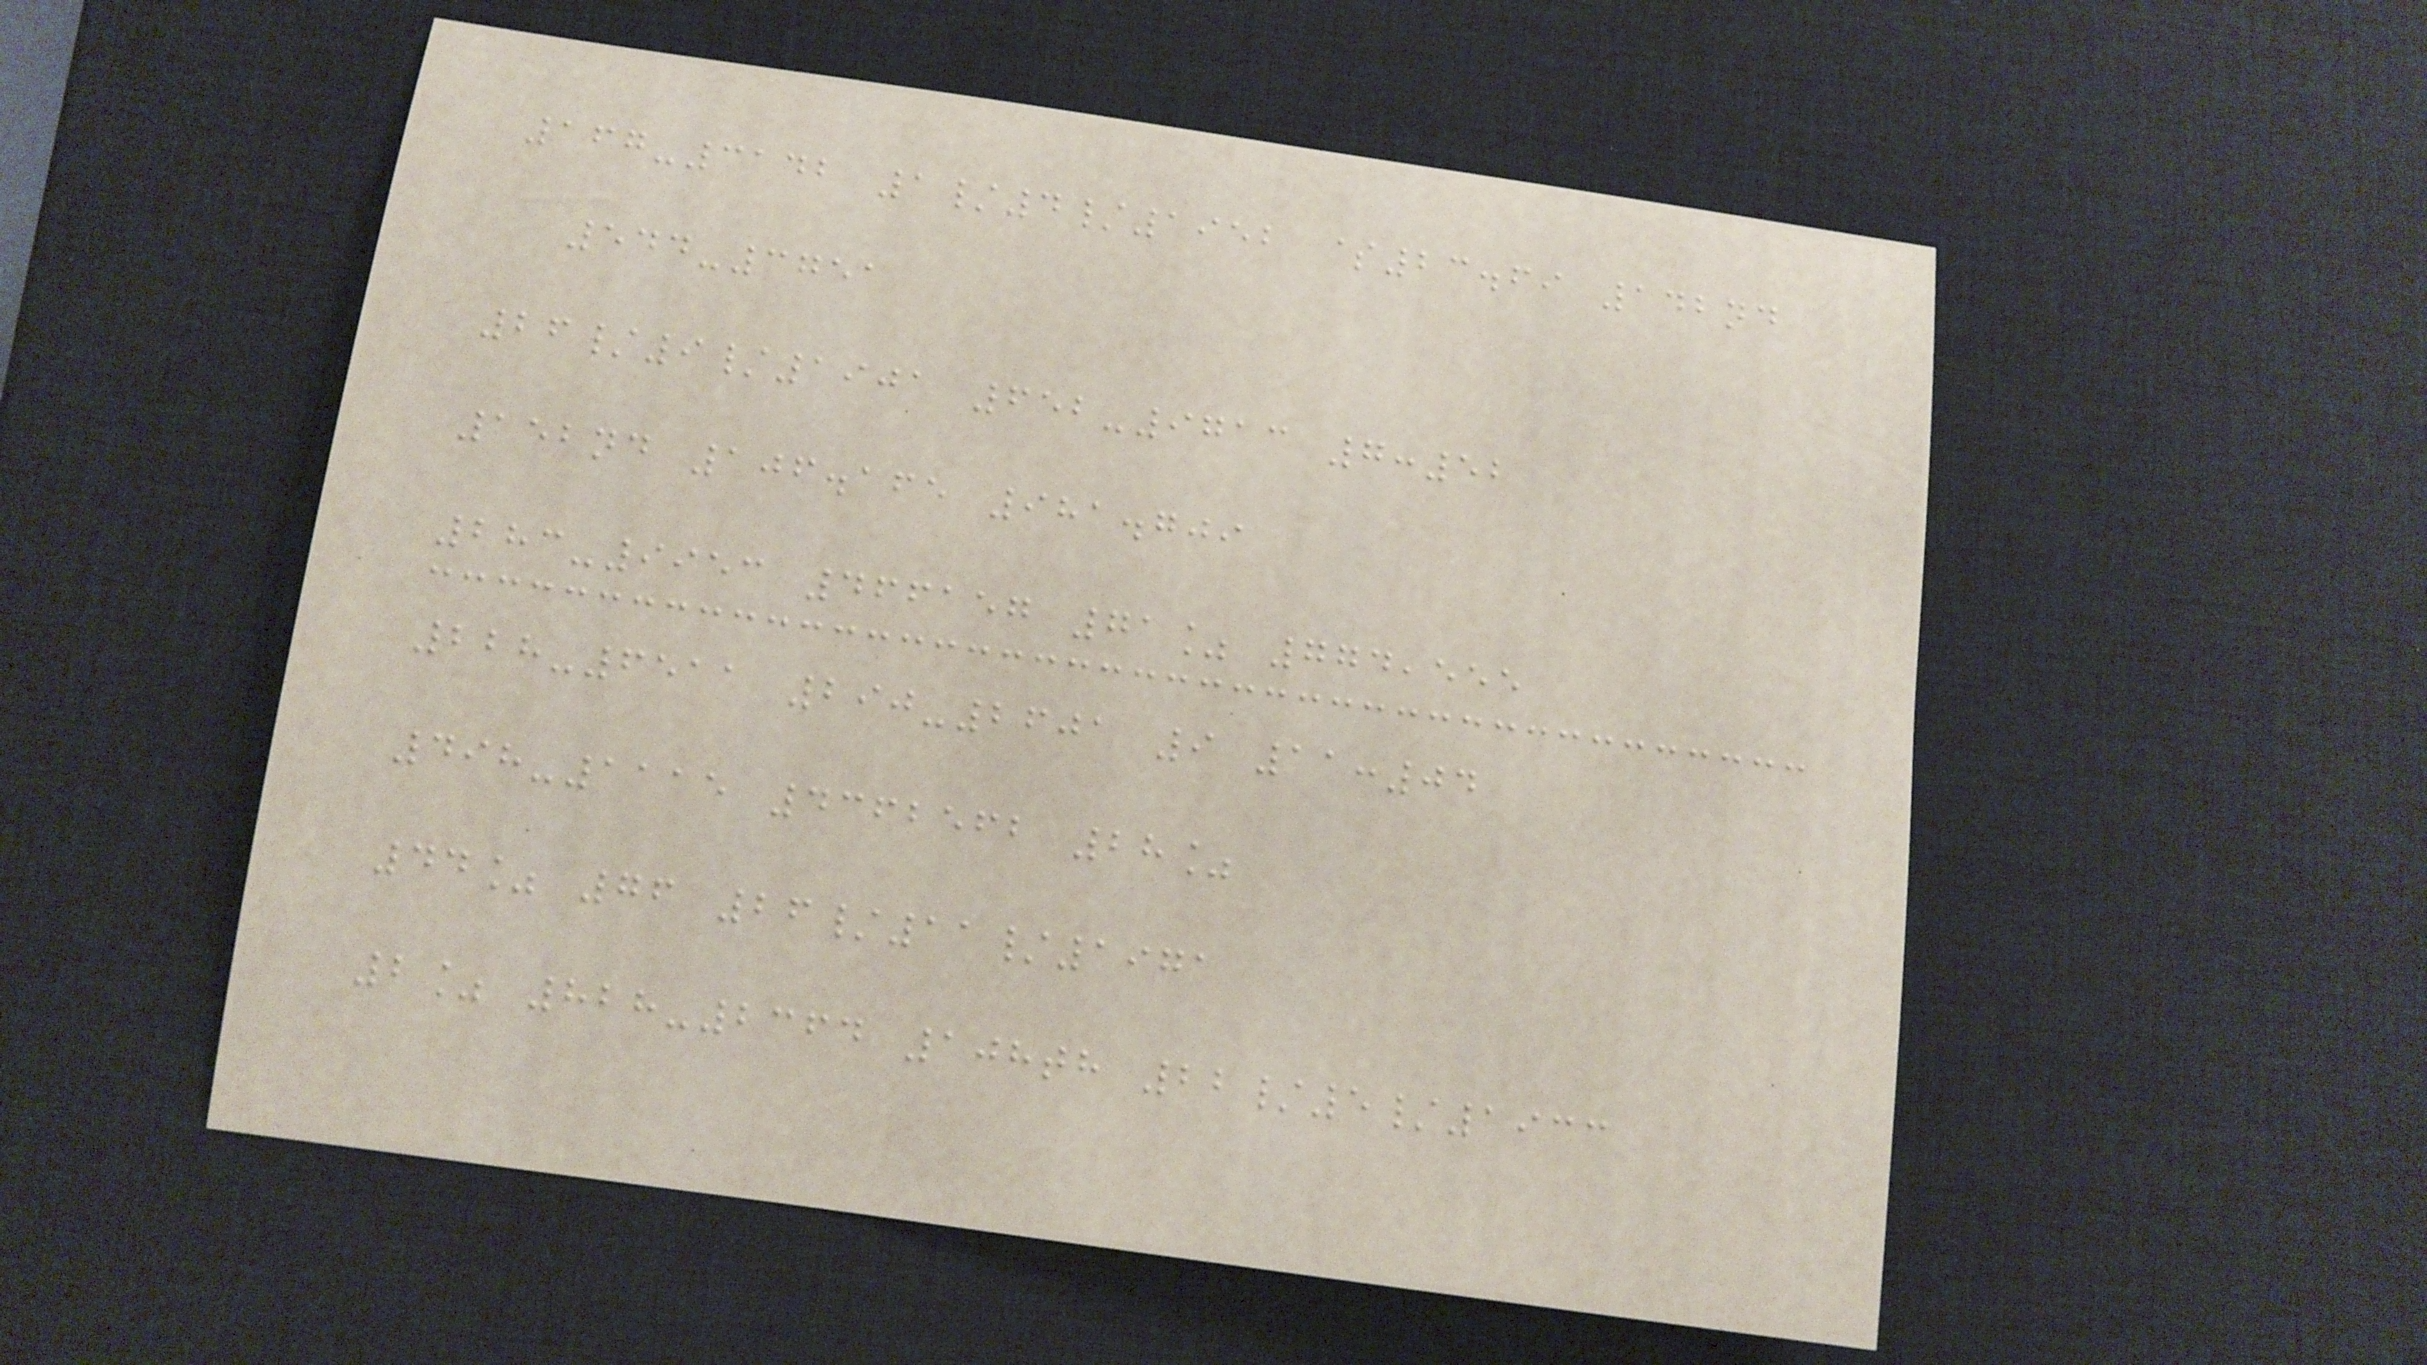167-3142 1/4/1952 $23.69 142nd
544-3751
26/9/1901 652-9713 7:52
152nd 106.165 981.709
283-9953 466157 71% 774,555
228-6511 290-2601 9 11:04
498-1115 4362562 28%
44% 76 26/11/1971
2% 828-2364 108th 22/5/1933
